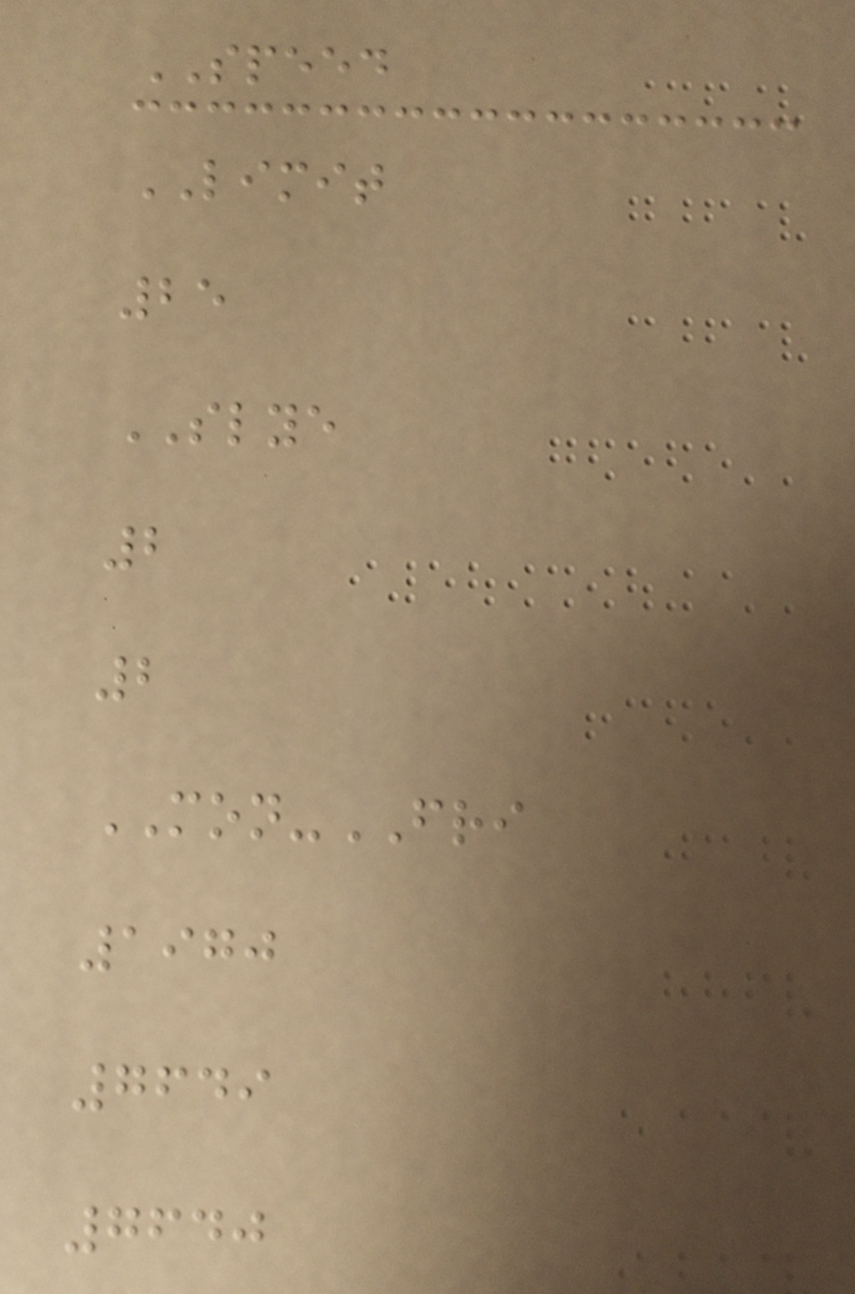SPEED
LIMIT
25
SLYE
2
2
MON-FRI
1970
7649
7640
